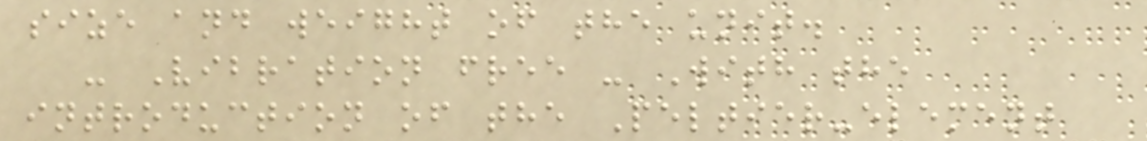size and weight of the unit.
- Vibration free - With the
introduction of the Peltier-element
